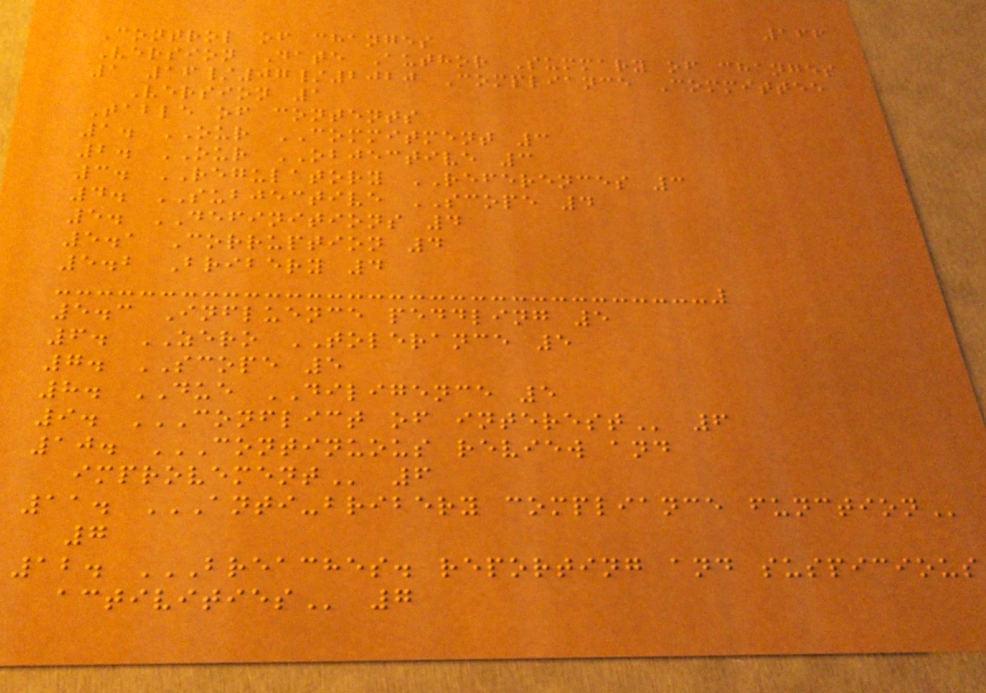166
Control of changes
Version Date Author Summary of changes
1 16/07/2020 Compliance Committee
Version 1
Table of contents
1. OUR COMMITMENT 3
2. OUR OBJECTIVE 3
3. REGULATORY REFERENCES 3
4. SUBJECTIVE SCOPE 4
5. DEFINITIONS 4
5.1 Corruption 4
5.2 Bribery 4
5.3 Influence peddling 5
6. ZERO TOLERANCE 5
7. SCOPE 5
8. DUE DILIGENCE 5
9. CONFLICT OF INTEREST 6
10. CONTINUOUS REVIEW AND
IMPROVEMENT 6
11. ANTI-BRIBERY COMPLIANCE FUNCTION
7
12. BREACHES. REPORTING AND SUSPICIOUS
ACTIVITIES 7
